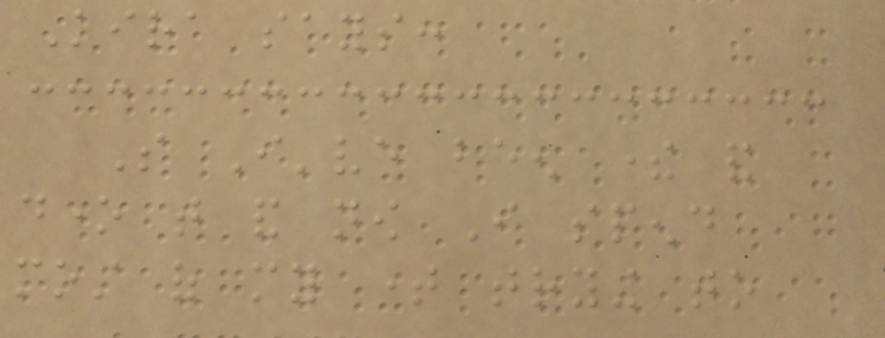Kira says:
So I've been there and
done that and now I spend
most of my time trying to
